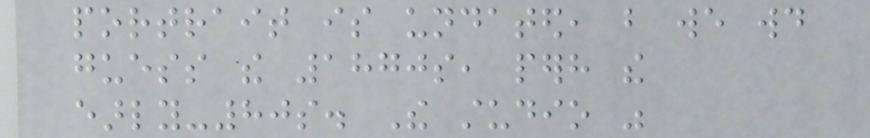portrait is undated, but we would
guess the 1870s, perhaps the
early-80s. The studio was
